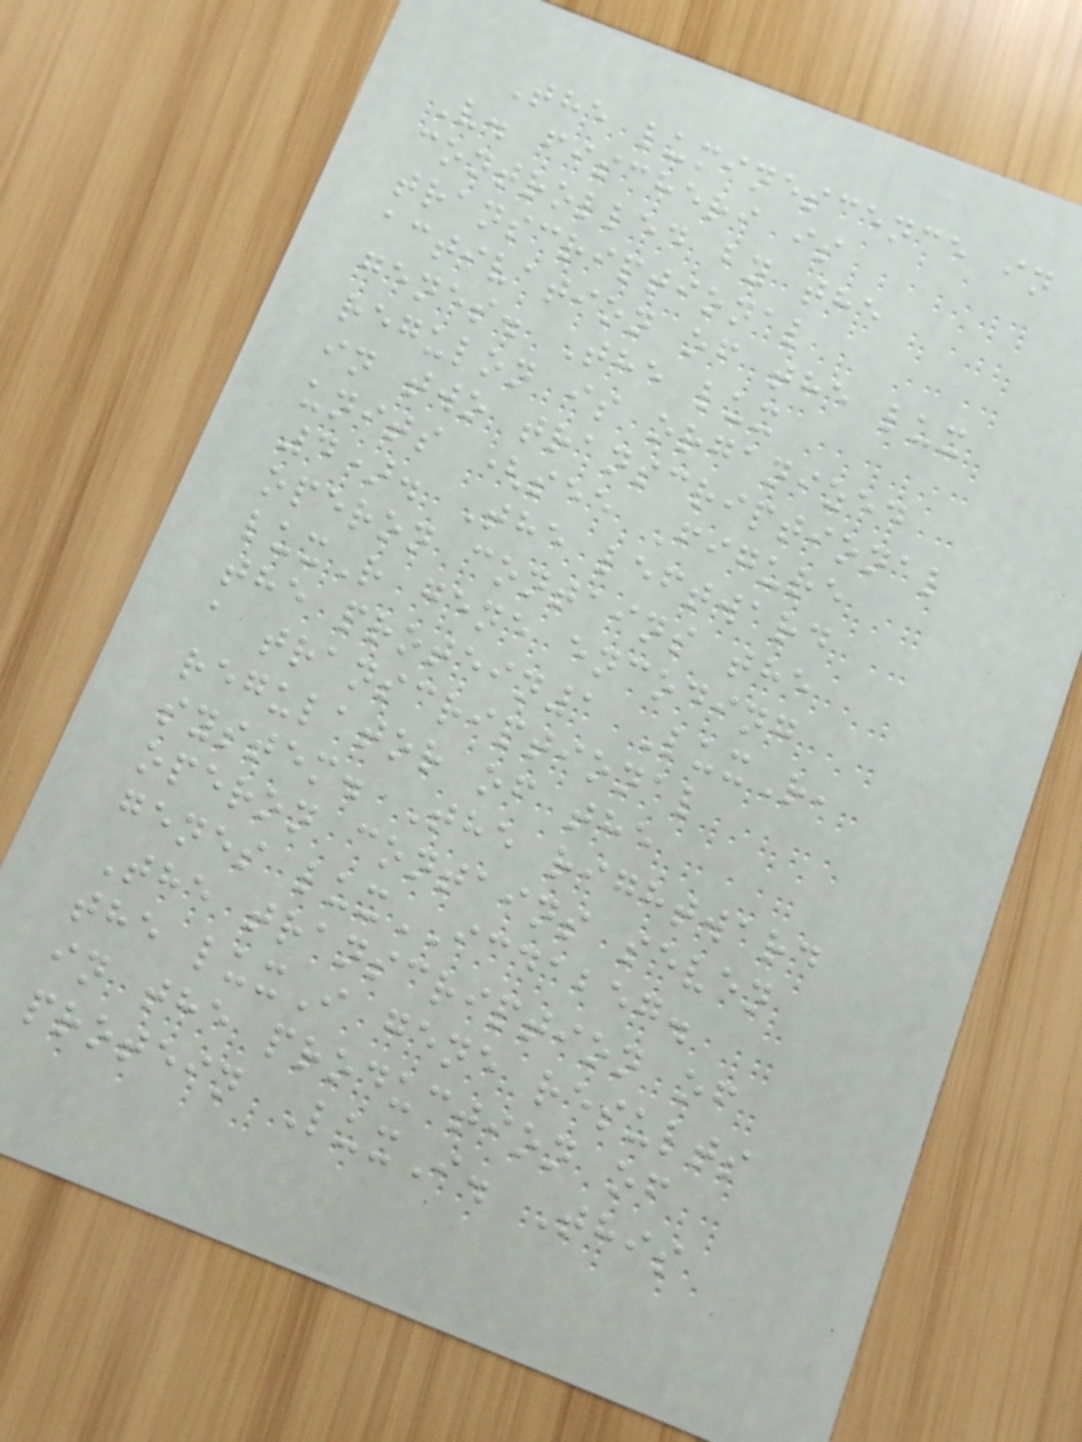The luminescence in
V. fischeri is
controlled by the
transcriptional
activation of the lux
genes. The lux
regulon is organized
in two transcriptional
units (see Figure
4). The leftward
operon contains the
luxR gene encoding
the protein1 LuxR,
a transcriptional
regulator of the
system. The rightward
operon contains seven
genes luxICDABEG.
The transcription of
the luxI gene results
in the production of
protein LuxI. This
